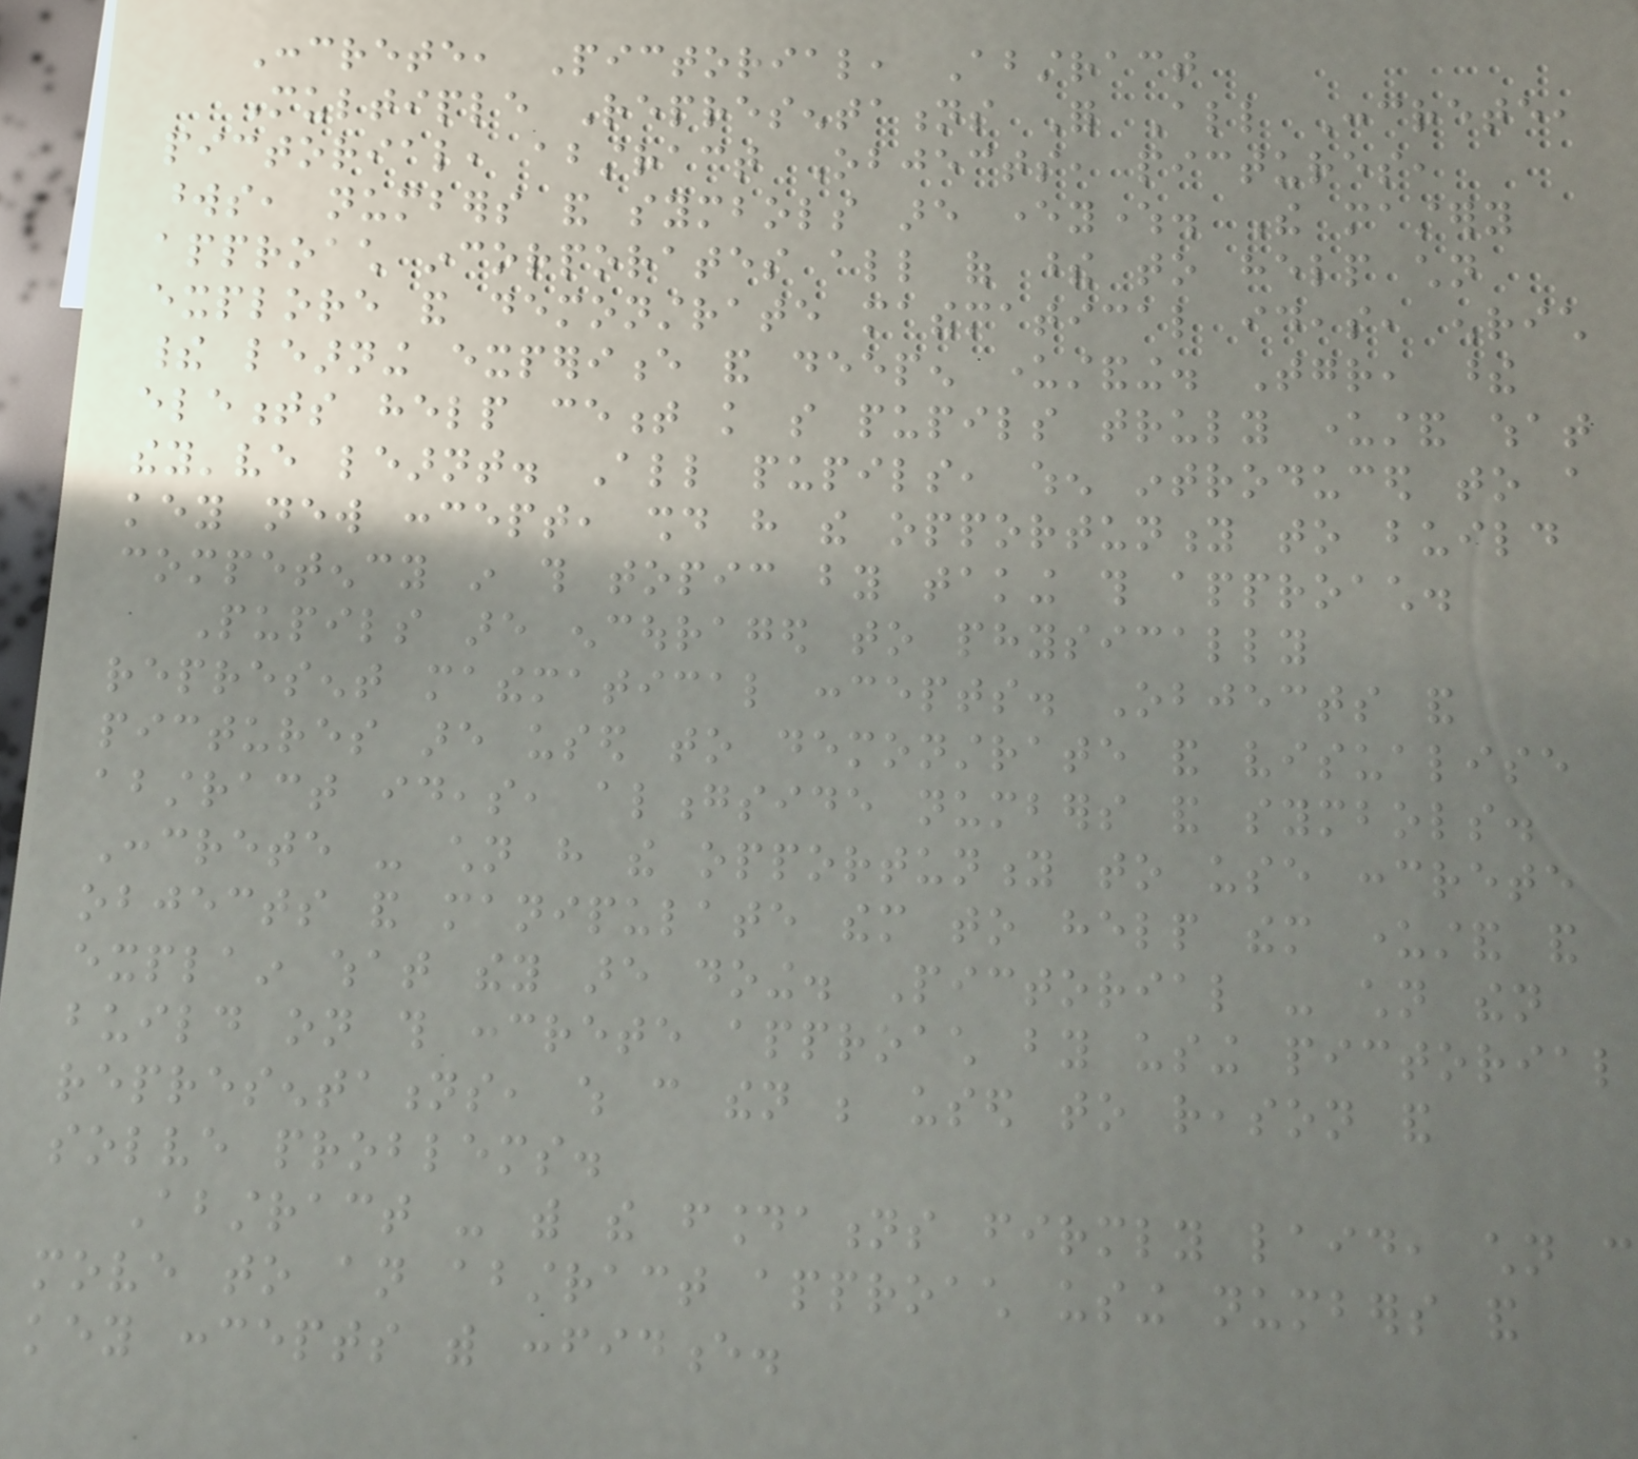Concrete, Pictorial, Abstract
Multiple Representations For All Concrete,
pictorial, abstract Objects, pictures,
words, numbers and symbols are everywhere. The mastery
approach incorporates all of these to help children
explore and demonstrate mathematical ideas, enrich
their learning experience and deepen understanding. Together, these
elements help cement knowledge so pupils truly understand what
they've learnt. All pupils, when introduced to a
key new concept, should have the opportunity to build
competency in this topic by taking this approach.
Pupils are encouraged to physically
represent mathematical concepts. Objects and
pictures are used to demonstrate and visualise
abstract ideas, alongside numbers and symbols.
Concrete - children have the opportunity to use concrete
objects and manipulate them to help them understand and
explain what they are doing. Pictorial - children then
build on this concrete approach by using pictorial
representations, which can then be used to reason and
solve problems.
Abstract - with the foundations firmly laid, children can
move to an abstract approach using numbers and
key concepts with confidence.
